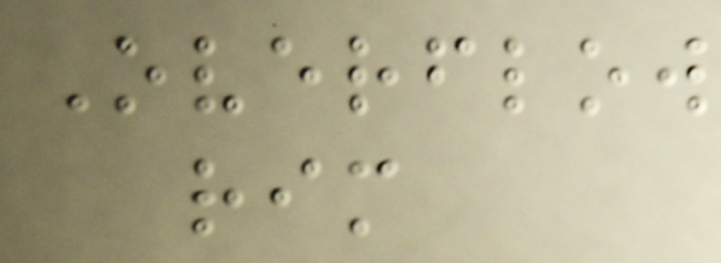Overflow
rim
